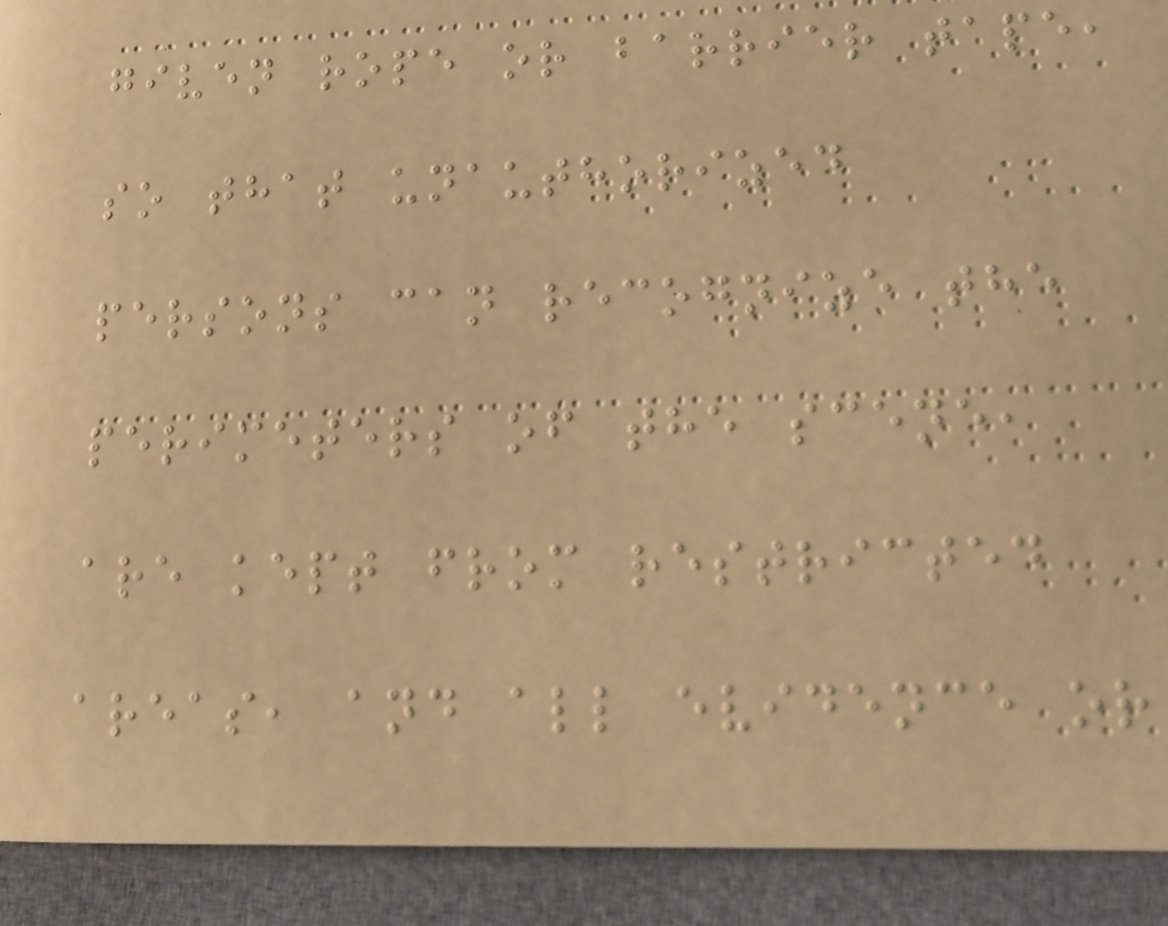given rope or barrier tape,
so that unauthorized
persons can recognize the
perimeters of the scene,
are kept from restricted
areas, and all evidence or
